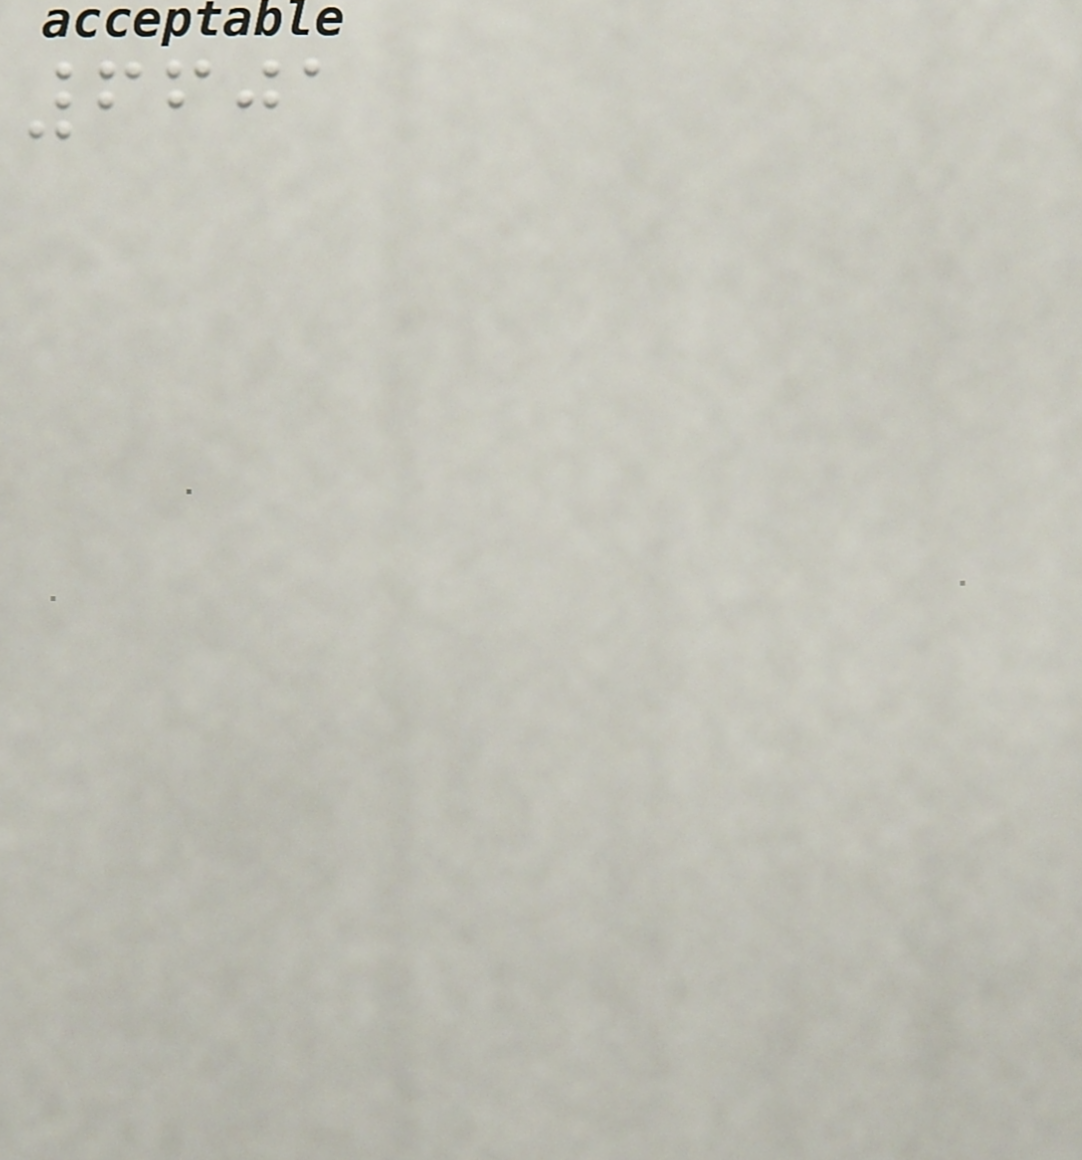6601
